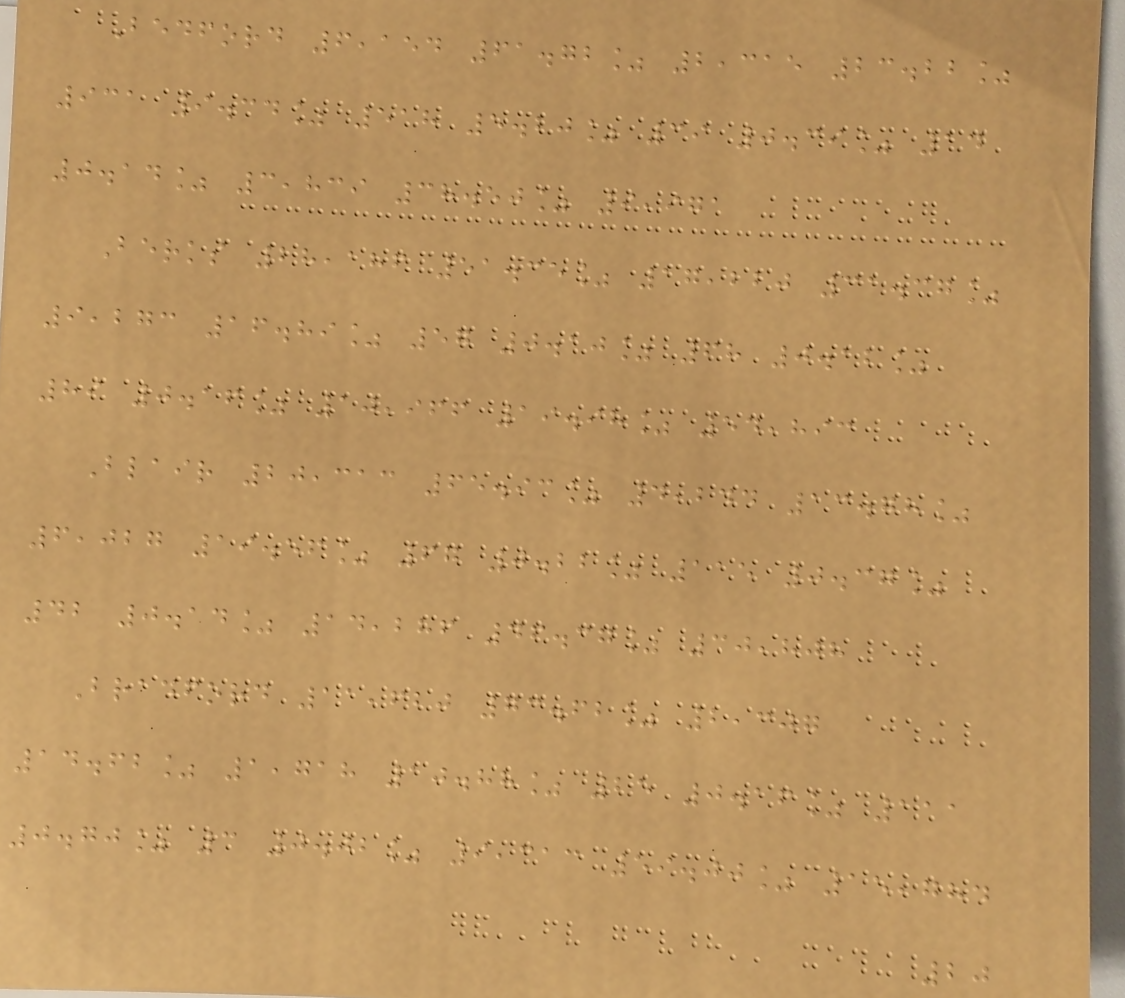Bedford 6,154 61.72% 2,315 23.22%
931 9.34% 518 5.20% 39 0.39% 14
0.14% 3,839 38.50% 9,971
Berks 28,186 51.35% 17,220 31.37%
9,273 16.89% 57 0.10% 68 0.12%
89 0.16% 10,966 19.98% 54,893
Blair 20,313 65.93% 4,244 13.78%
6,027 19.56% 67 0.22% 115 0.37%
42 0.14% 14,286 46.37% 30,808
Bradford 11,620 73.62% 2,307
14.62% 1,718 10.88% 25 0.16% 111
0.70% 3 0.02% 9,313 59.00% 15,784
20
